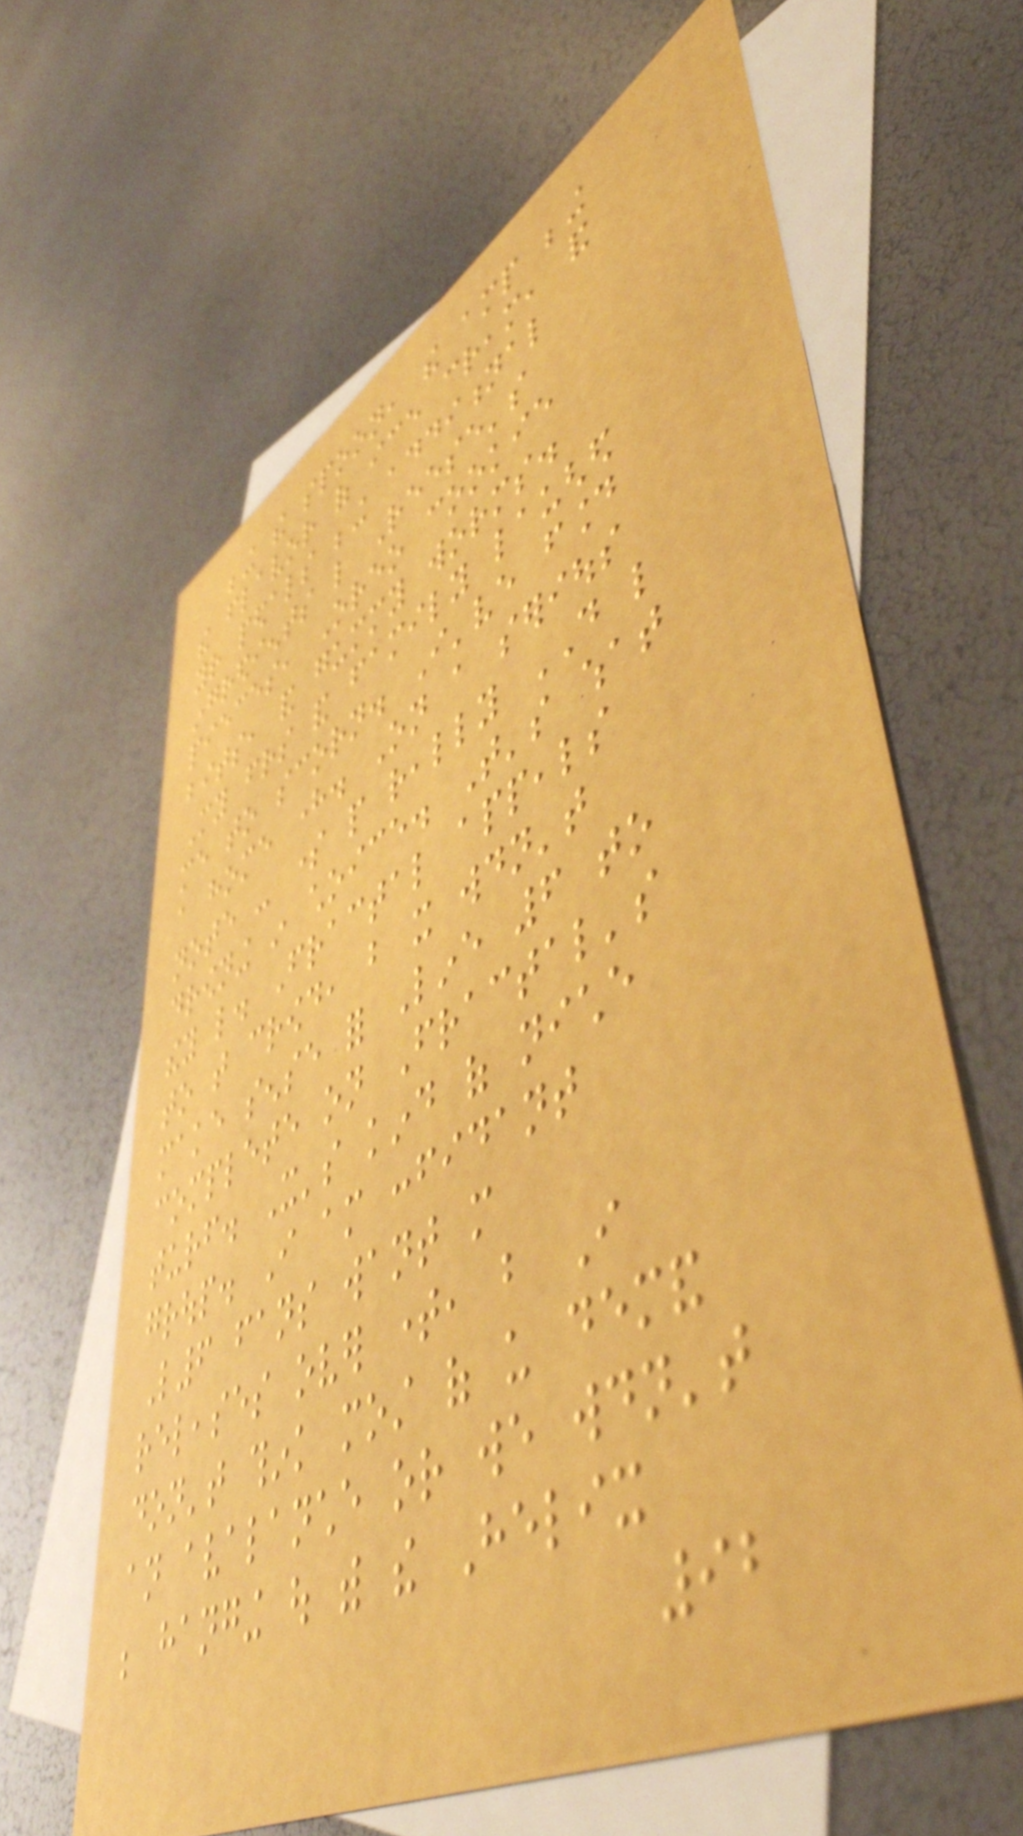being the spoon, the amp being
the flavor of ice cream, and
your pedals being additional
ingredients like Reese's
pieces, Oreo cookie
bits, and gummy worms.
My friends and family laughed
me to scorn. I've found
a home here. On a serious
note - some people really DO like
drowning in choice. That's what
they like. Fractal appeals
to that crowd, but it wouldn't
make sense for Line 6 to
complete on Fractal's
turf. It's kind of niche
group. I am confidant
L6 fans want more
releases over time, but I
don't think most of us demand
an avalanche or we wouldn't
be hanging out with the Helix
92
